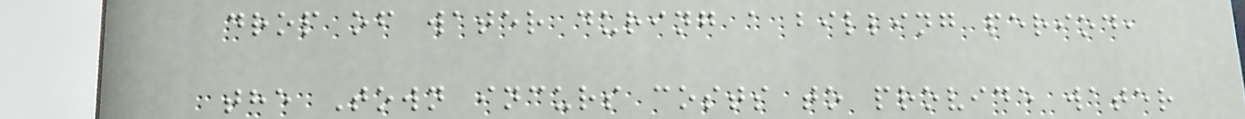drop of water during a billing period,
the Town incurs costs to provide water
